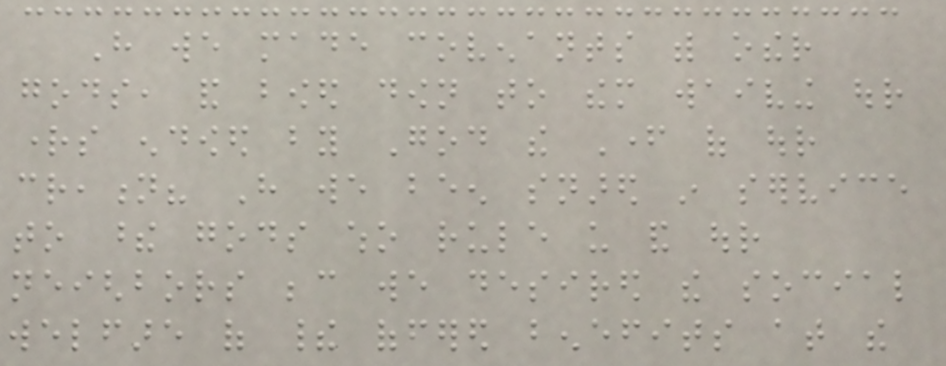Have we made covenants with other
gods, and bowed down to them waiving our
rights endowed by God the Father of our
creation? Have we been snared in service
to these gods who rule us and our
neighbors because we desired the social
welfare of their offered benefits at the
